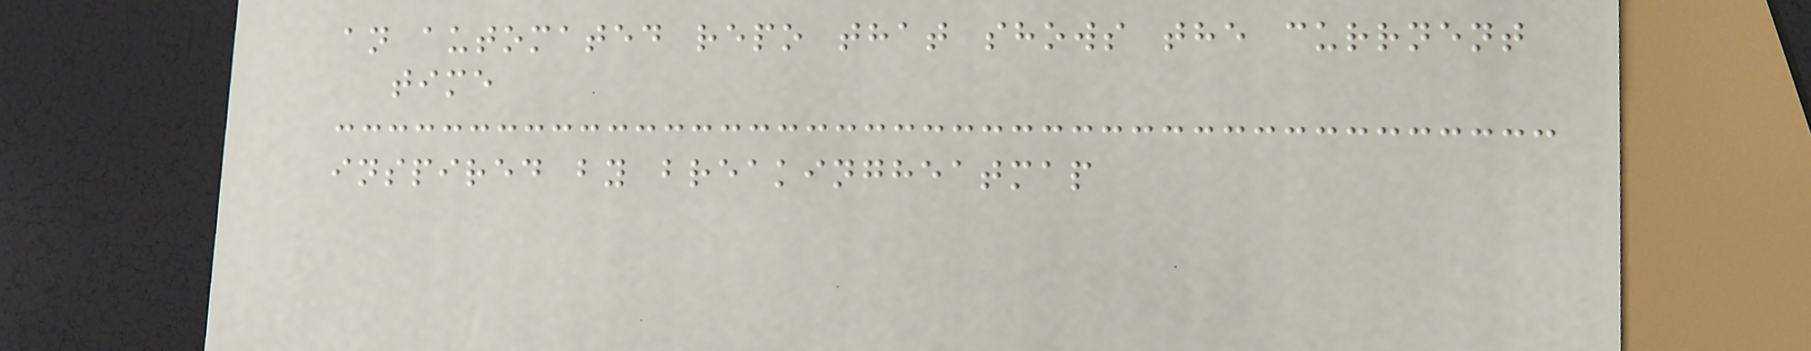an automated repo that shows the currnent
time
inspired by breakingheatmap
